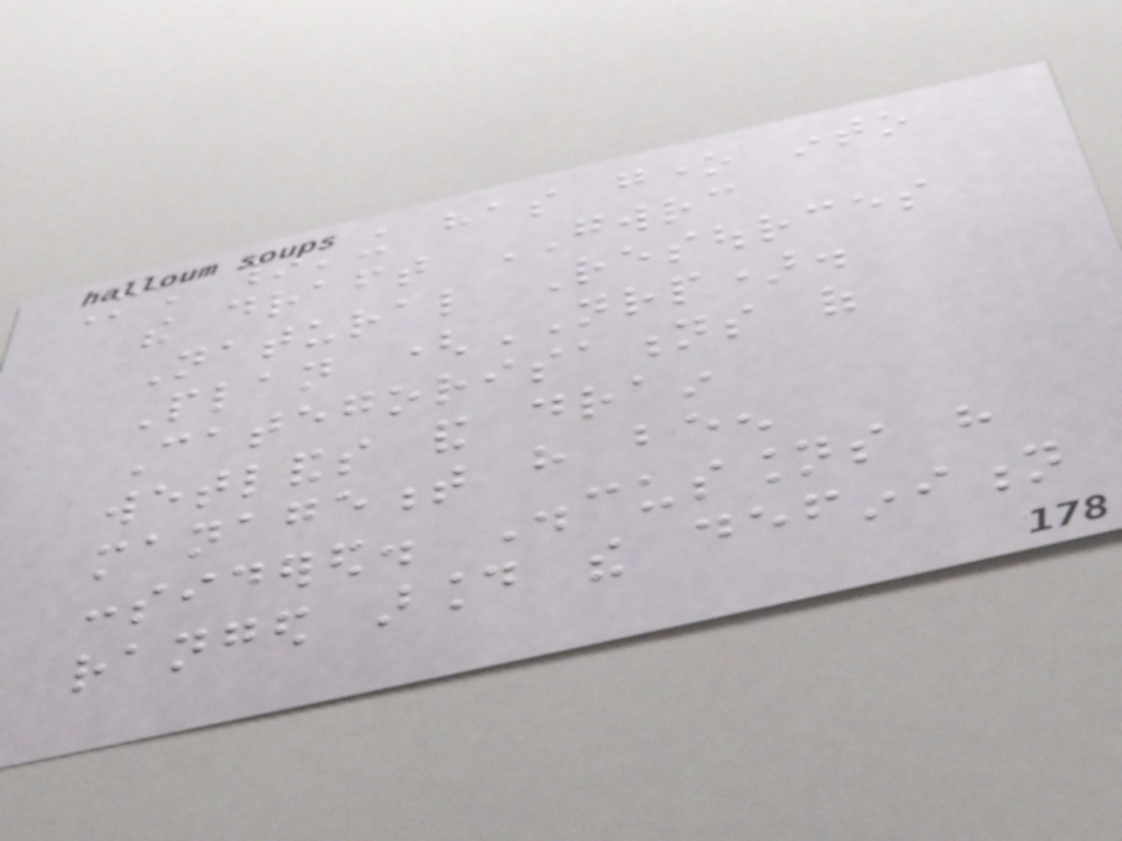Much thinking has gone into
the draft GWRC
Natural Resources
Plan (NRP).
Categorisations of
wetlands and drain
management have been
considered. Discussions have
ranged around the definition
